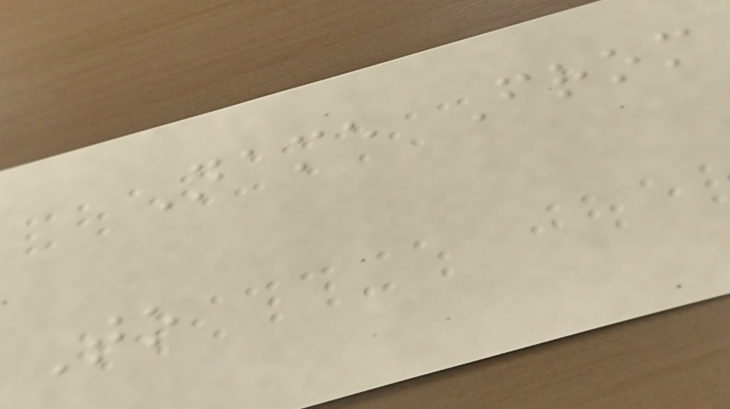Name From
To
